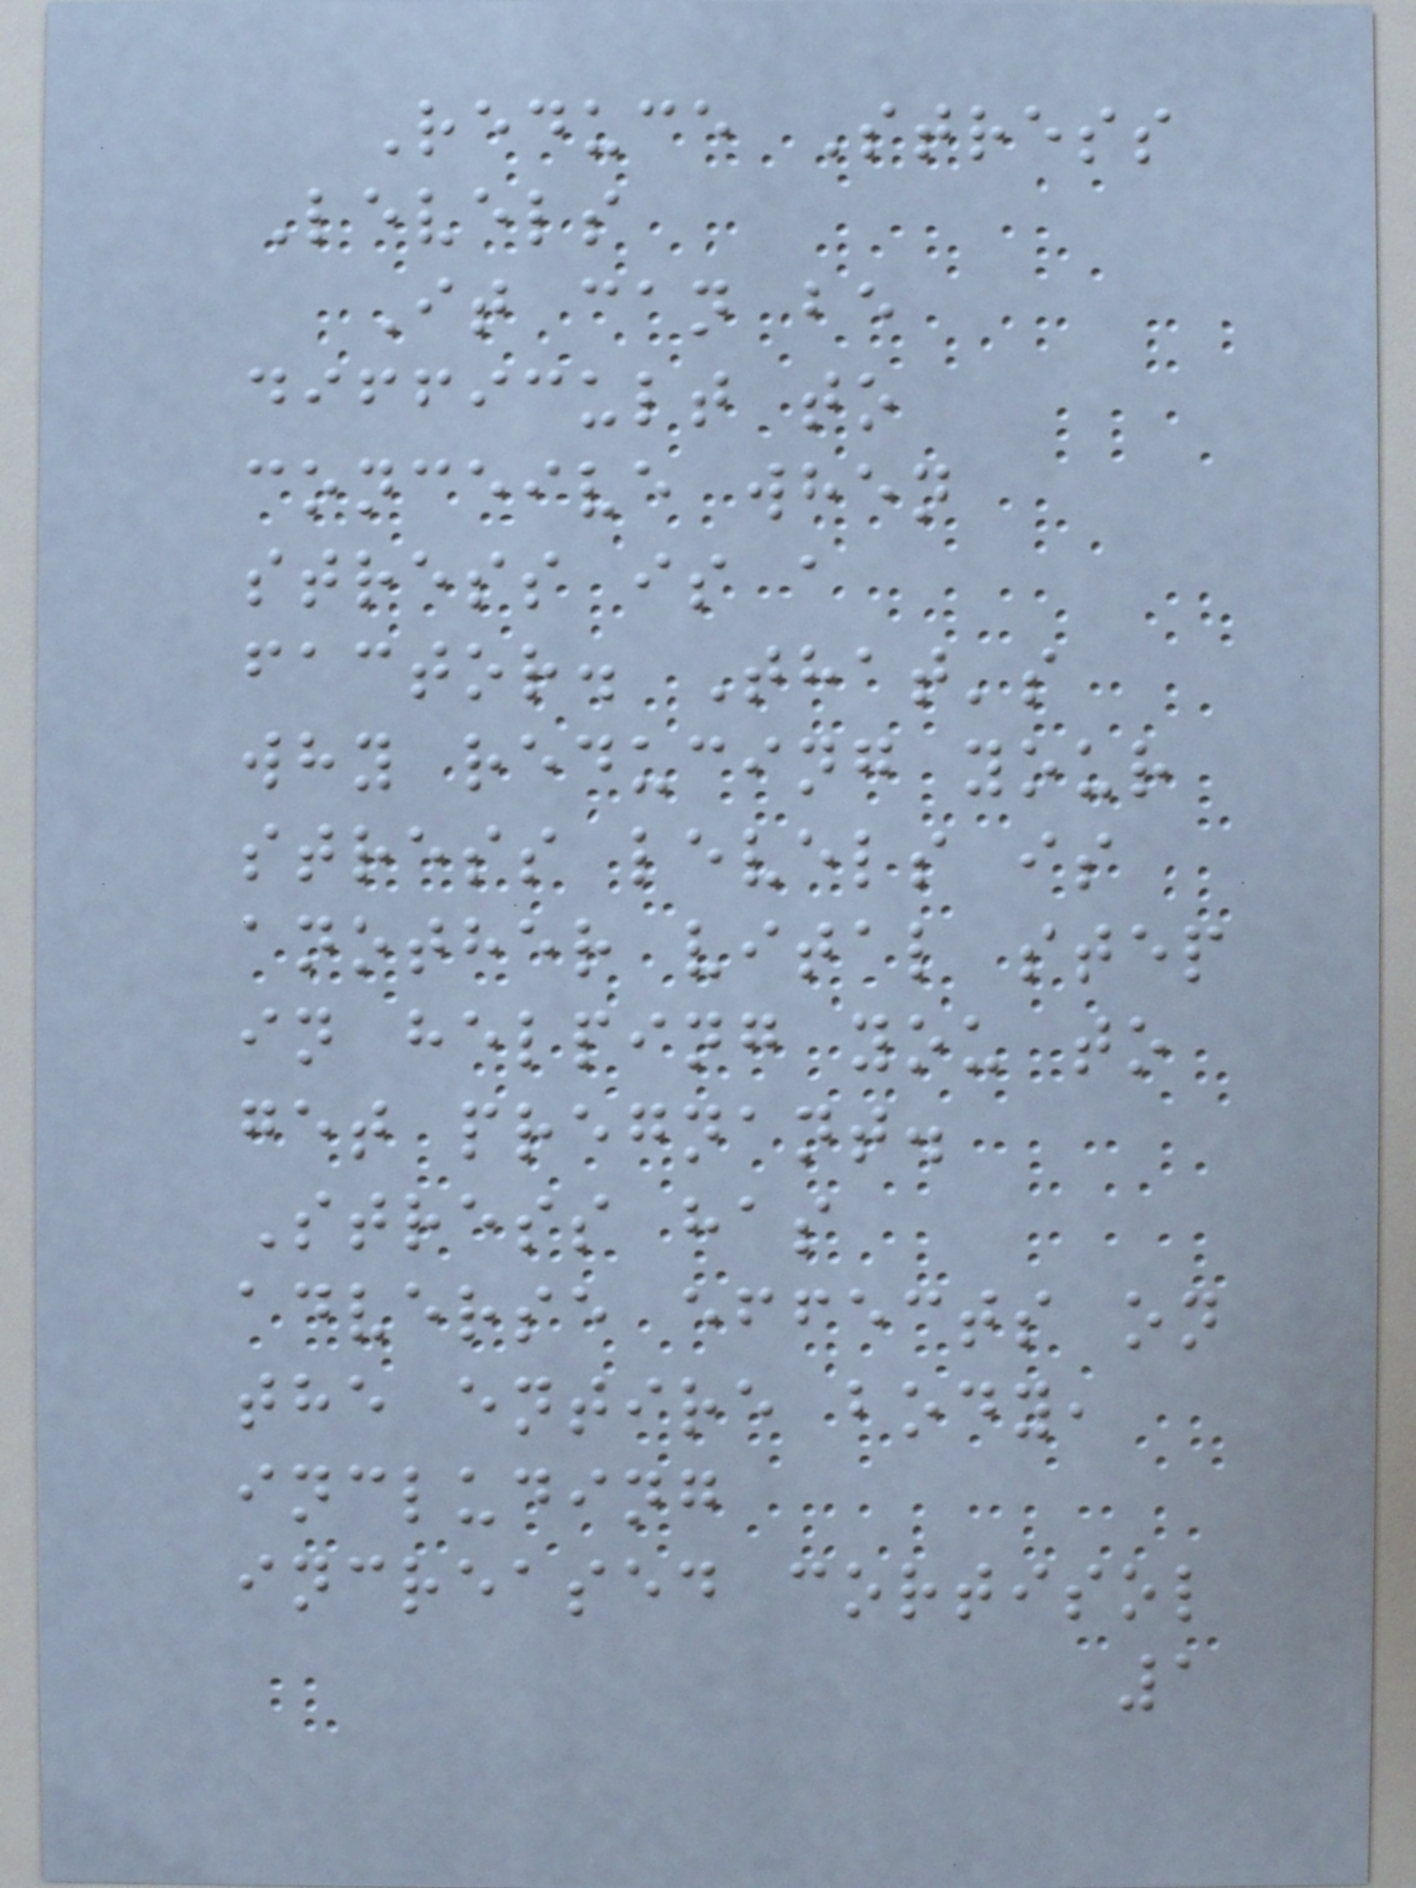Reduce Stress
Levels
It can be
difficult to
conceive when
stress is a
factor. That's
why reducing your
stress levels is
another vital step
in helping you to
get pregnant.
Stress has
adverse effects on
the entire body,
including
increased cortisol
1
